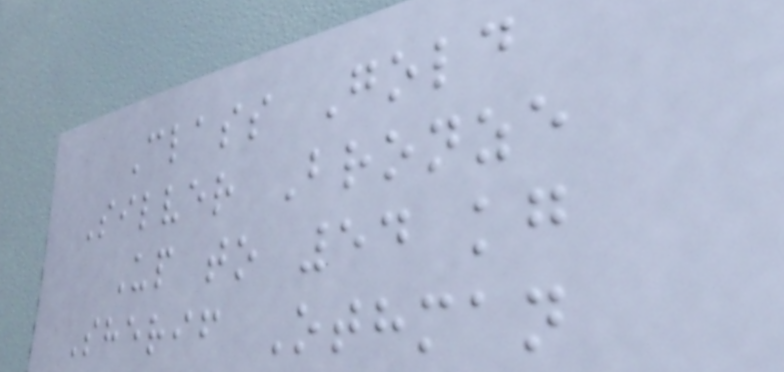Class Gold
Silver Bronze
Up to 54 kg
Sherif Othman
